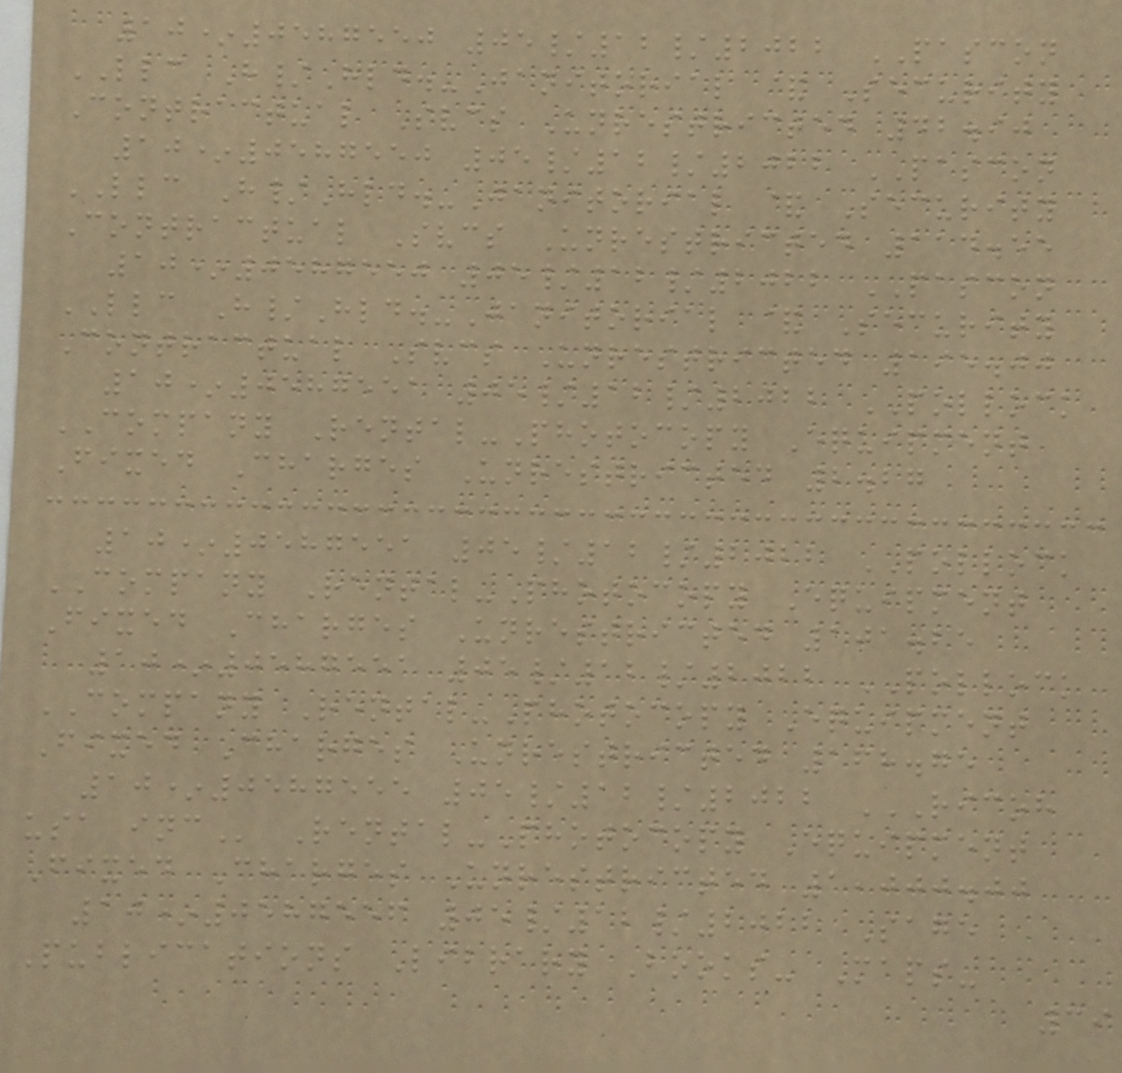10*0587550 05/12/2022 PASCON
LLC H/Hld.-Janitorial & Security
Contractual Svcs Unrestricted 42.90
10*0587550 05/12/2022 PASCON
LLC H/Hld.-Janitorial & Security
Contractual Svcs Unrestricted 114.55
10*0587550 05/12/2022 PASCON
LLC H/Hld.-Janitorial & Security
Contractual Svcs Unrestricted 195.00
10*0587551 05/12/2022 POLLOCK
COMPANY Rental-Photocopy Equipment
Fixed Charges Unrestricted 2.27
10*0587551 05/12/2022 POLLOCK
COMPANY Rental-Photocopy Equipment
Fixed Charges Unrestricted 101.25
10*0587551 05/12/2022 POLLOCK
COMPANY Rental-Photocopy Equipment
Fixed Charges Unrestricted 168.75
10*0587555 05/12/2022 RICOH
USA INC Rental-Photocopy Equipment
Fixed Charges Unrestricted 1,000.00
10*0587556 05/12/2022 Sage
Publications Library Books- Maps-
39
